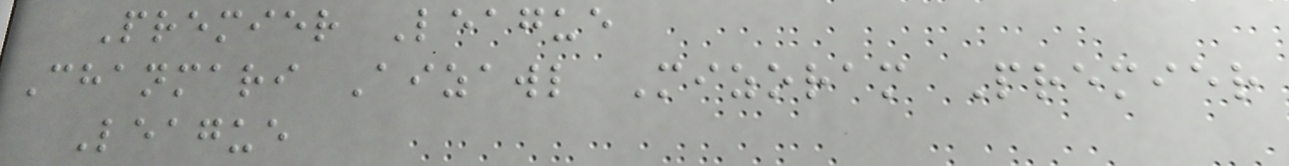Premier League
Chanmari Aizawl Mizoram Premier
League
